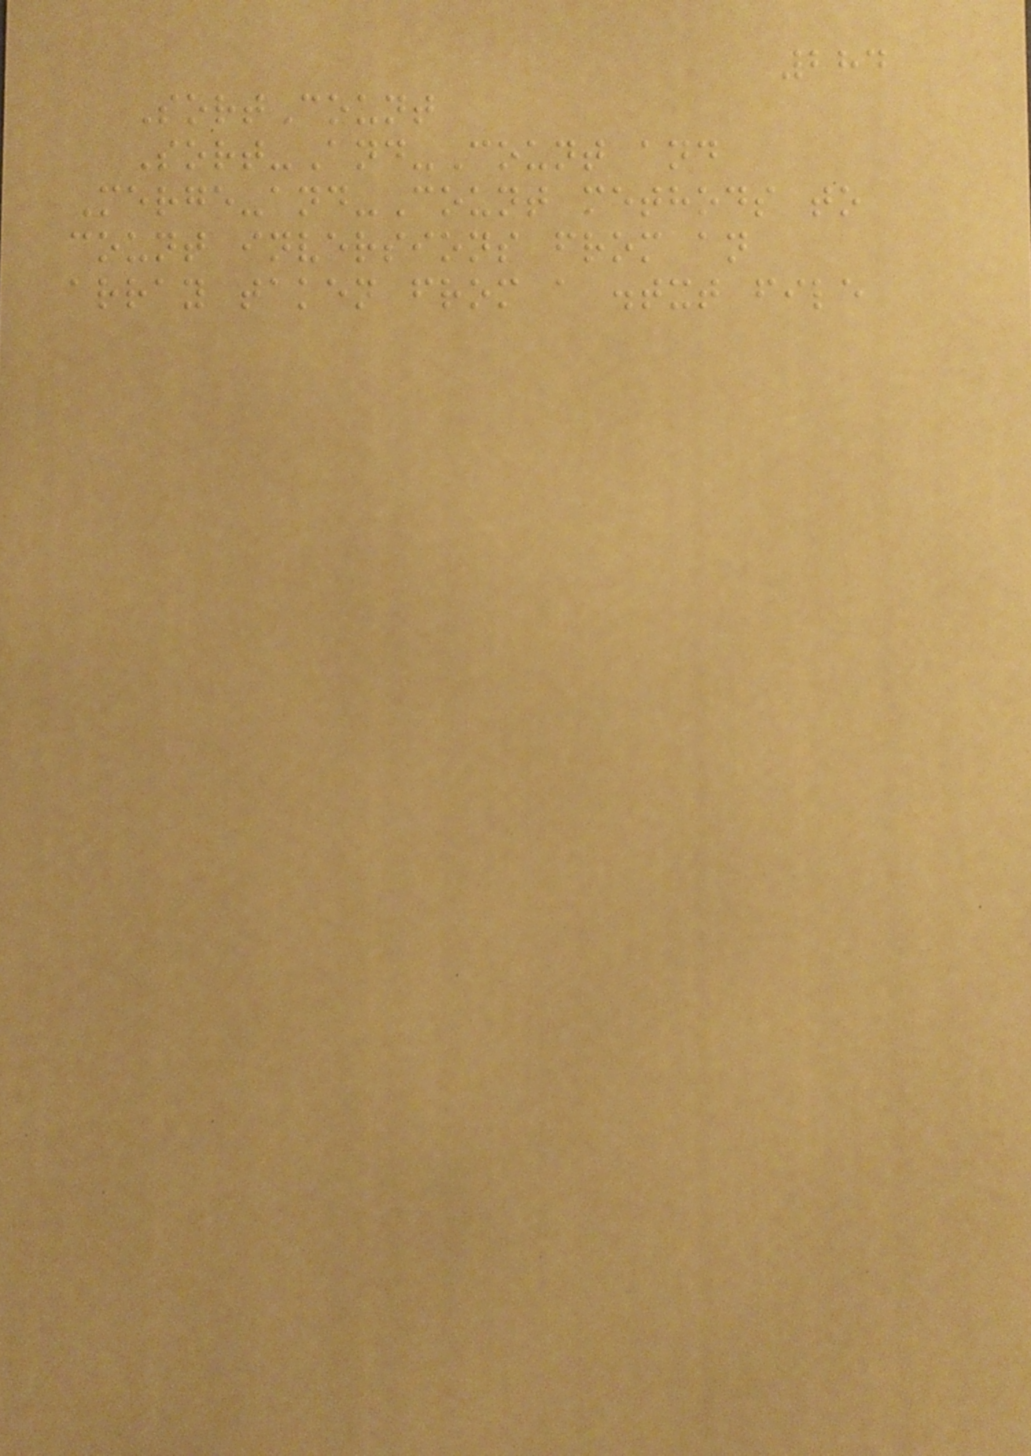284
SortCount
Sort-And-Count and
Merge-and-Count methods to
count inversions from an
array taken from a .txt file
